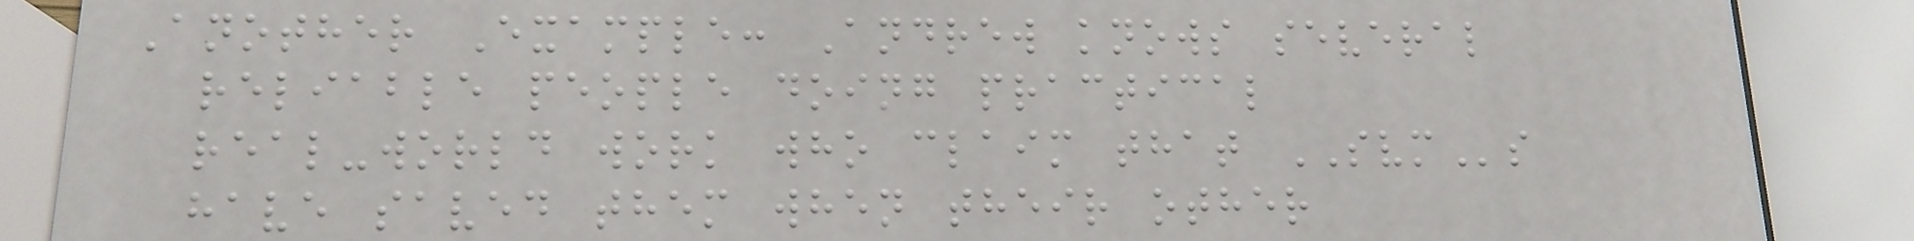Another Example: Andrew knows several
reliable people doing practical
real-world work who claim that SVMs
have saved them when their other
